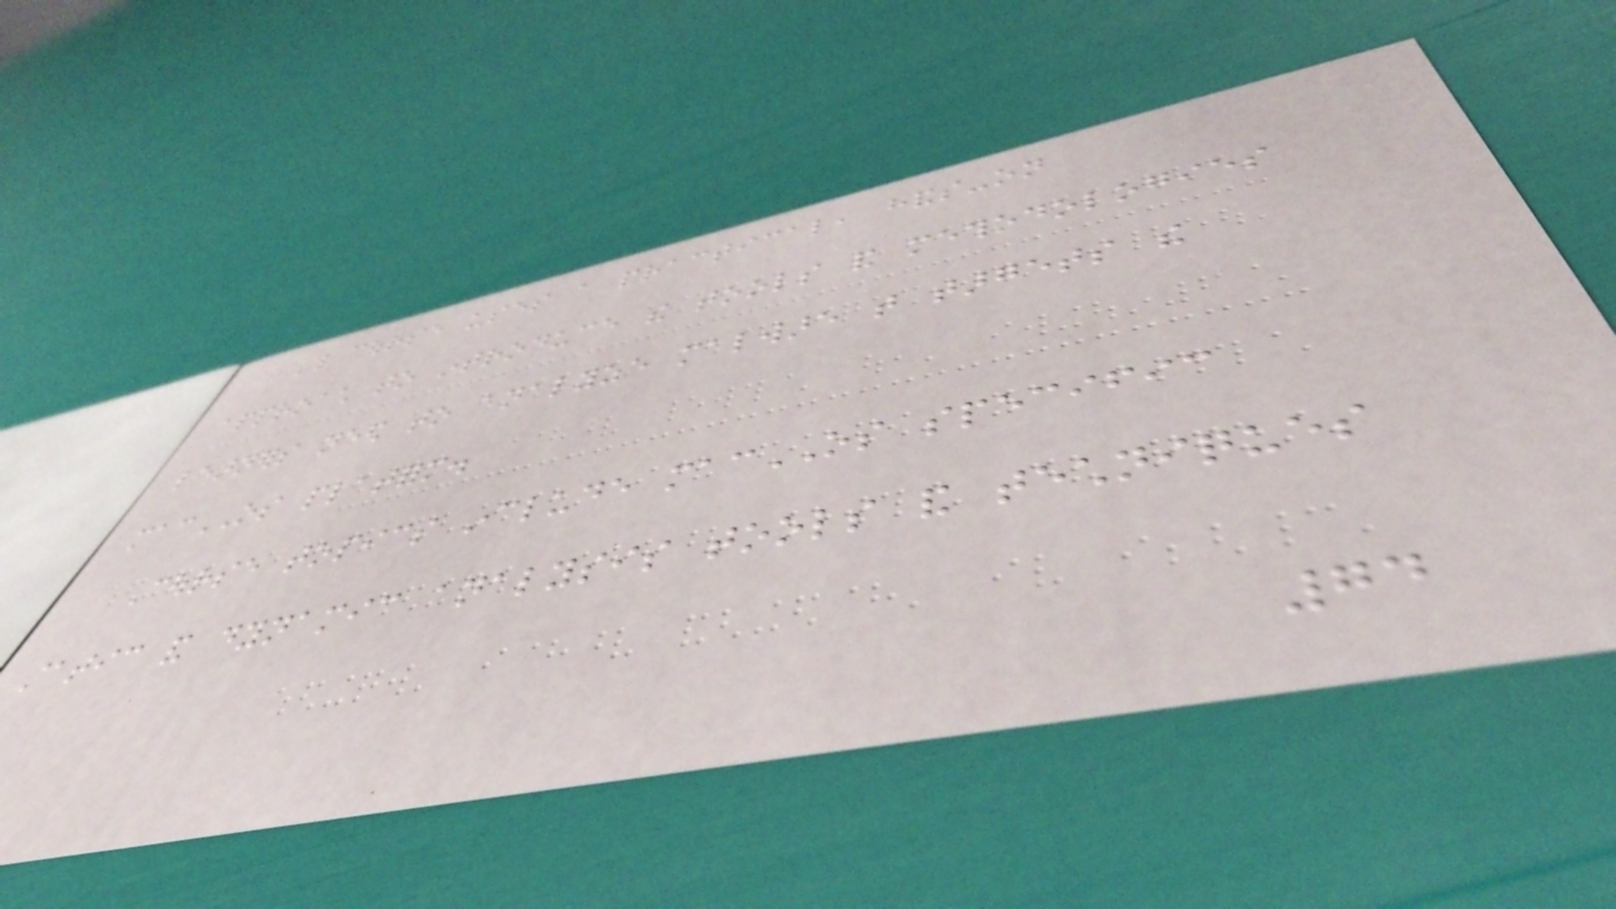This course uses a practical, hands-on
approach to introduce the tools and methodologies
learners need to analyze malware that targets the
macOS platform.
Course topics include macOS specific
static and dynamic analysis tools and techniques
74
